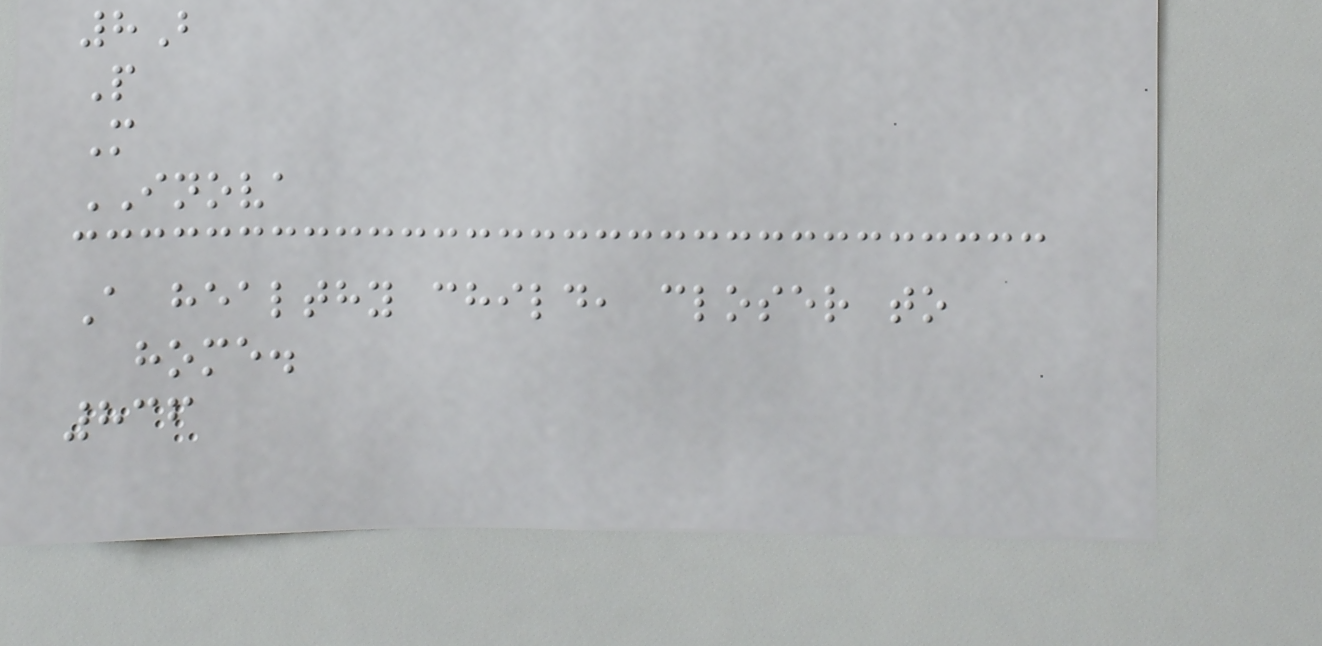8B
P
M
INOVA
A healthy child, closer to
home.
836
